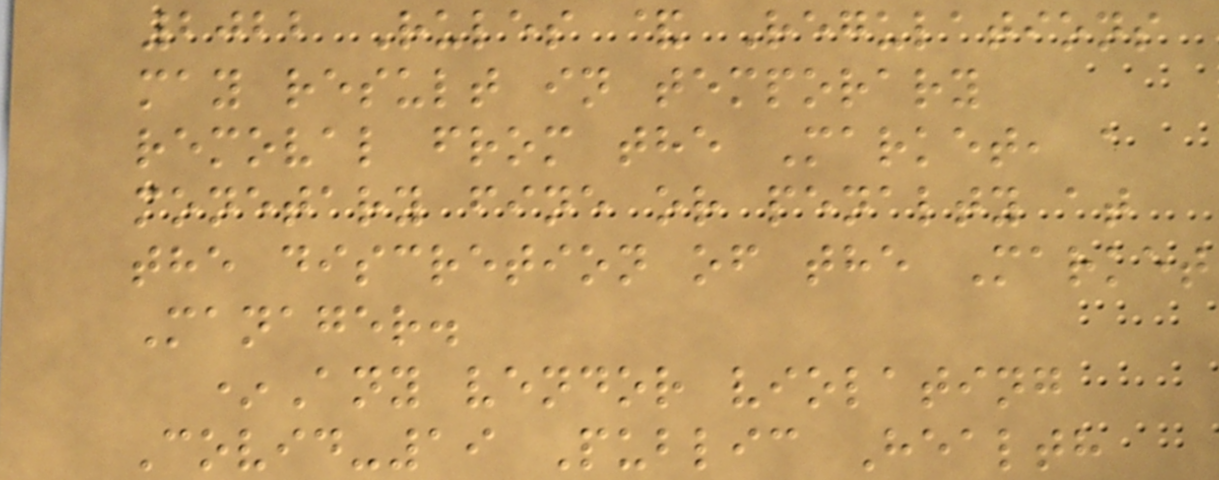2022 Rules & Regulations
may result in temporary
removal from the Market, a
monetary fine or penalty at
the discretion of the Market
Manager.
*Any vendor violating
Covid-19 Public Health
